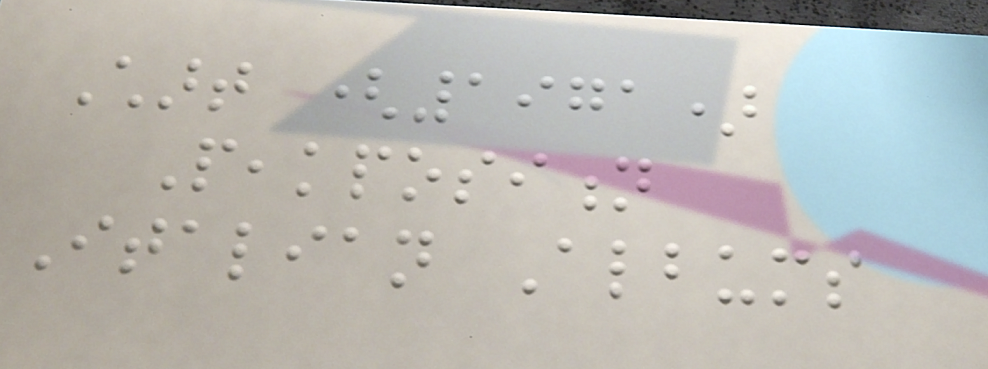Chart (1971)
Peakposition
Italian Albums
